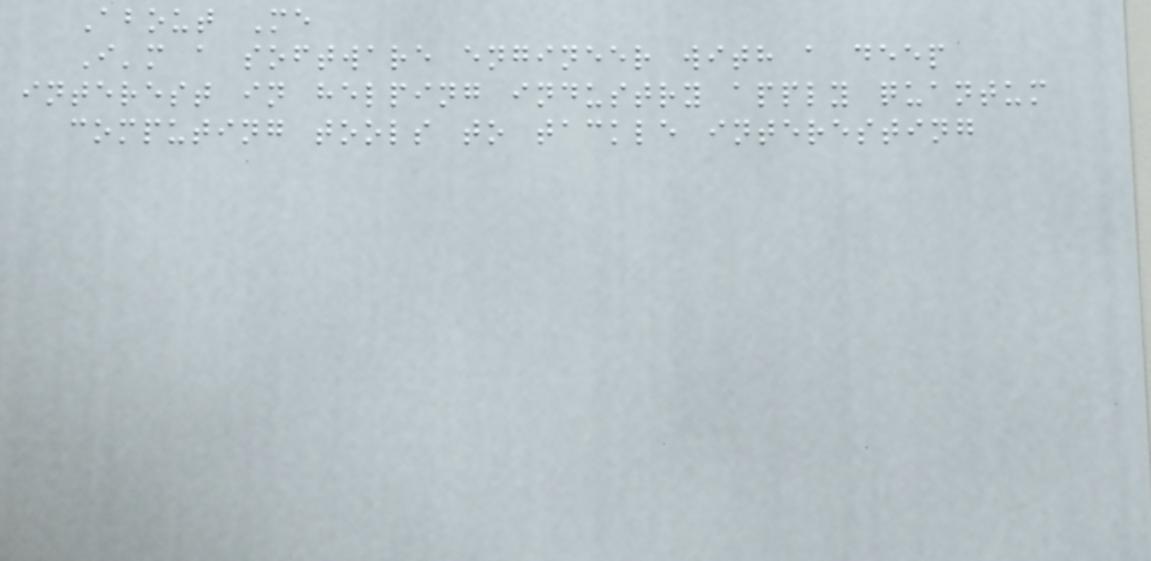About Me
I'm a software engineer with a deep
interest in helping industry apply quantum
computing tools to tackle interesting
